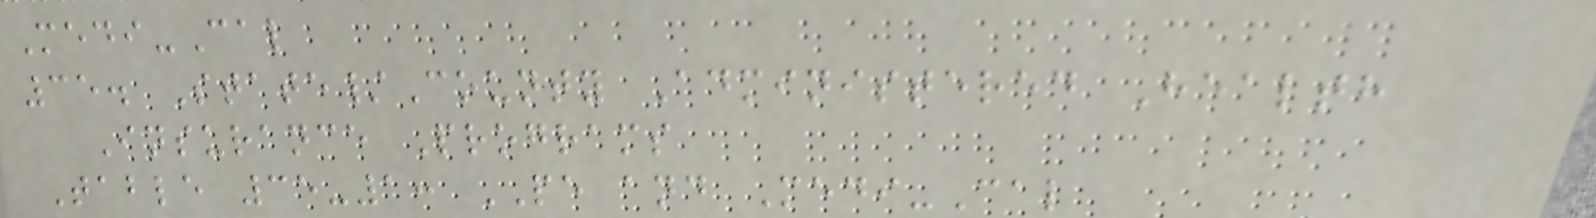Medi-Cal
35. State/County Administered Health
Insurance Programs
Table 35-1: PE and Medi-Cal
